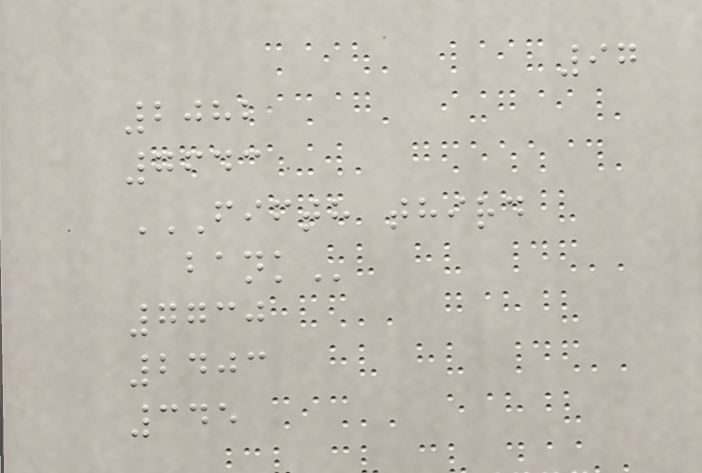97
2082
7643
FIFTH THIRD
BANK
7730
2403
345
